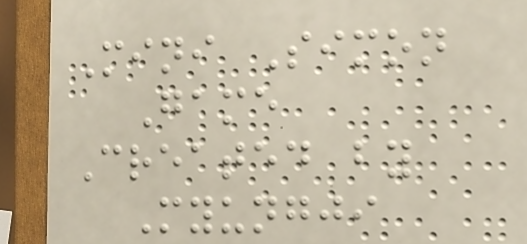Mini Simon
Game
Created by
Myungji
